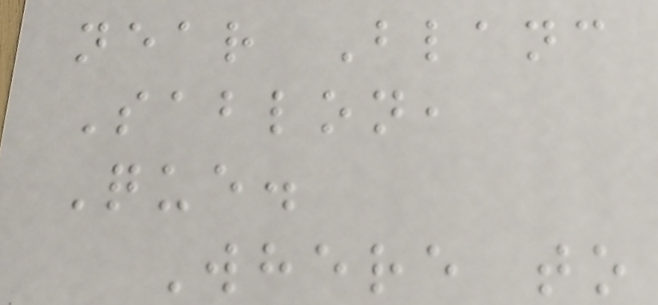near Blanc
Sablon,
Que.
Where to
